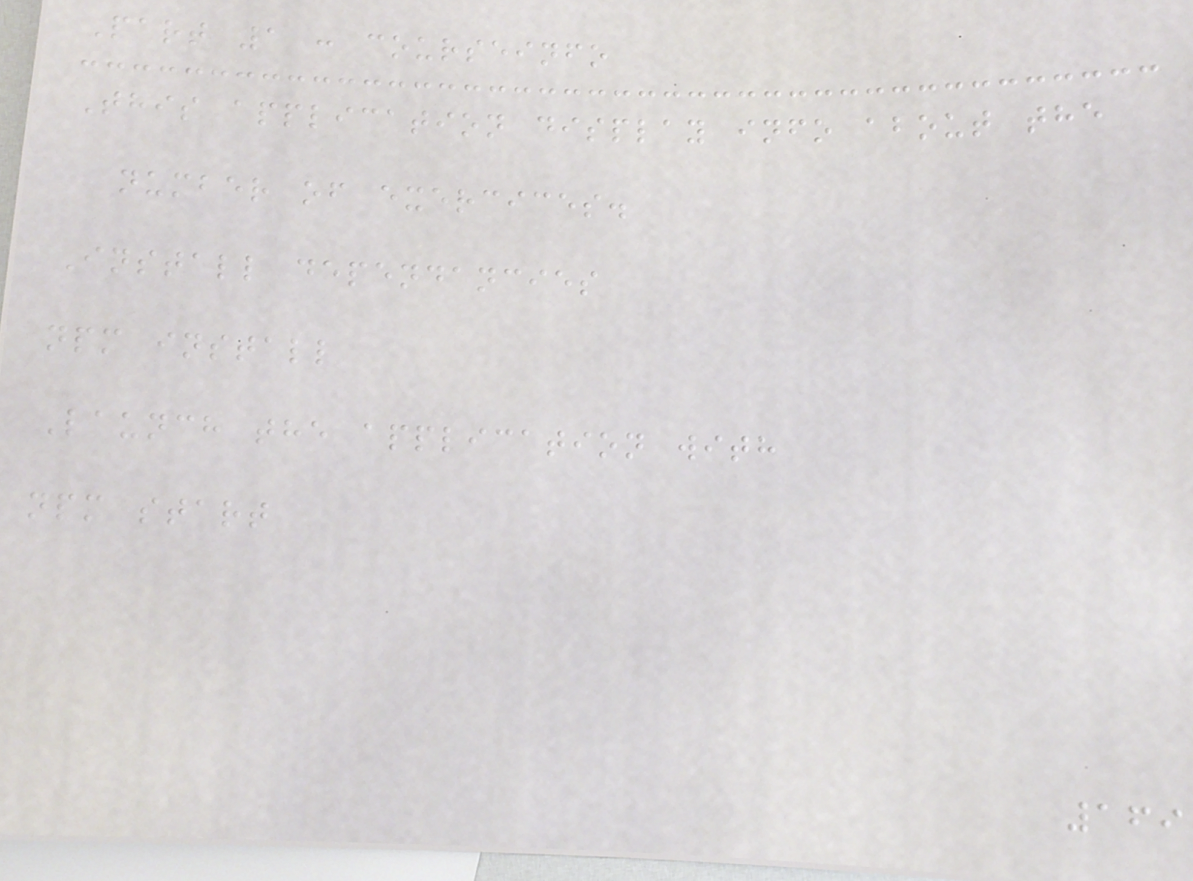Part 1 : courseinfo
This application display info about the
number of exercices.
Install dependancies
npm install
Launch the application with
npm start
169
